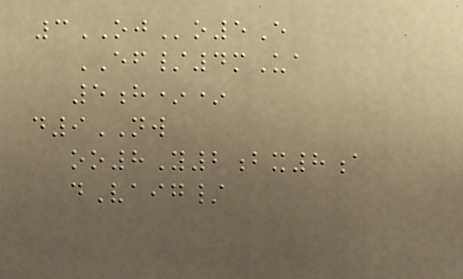3OJo5E
EF/4mUa
5h**
d9NW
oo8Y2bx8a
dVaig/
